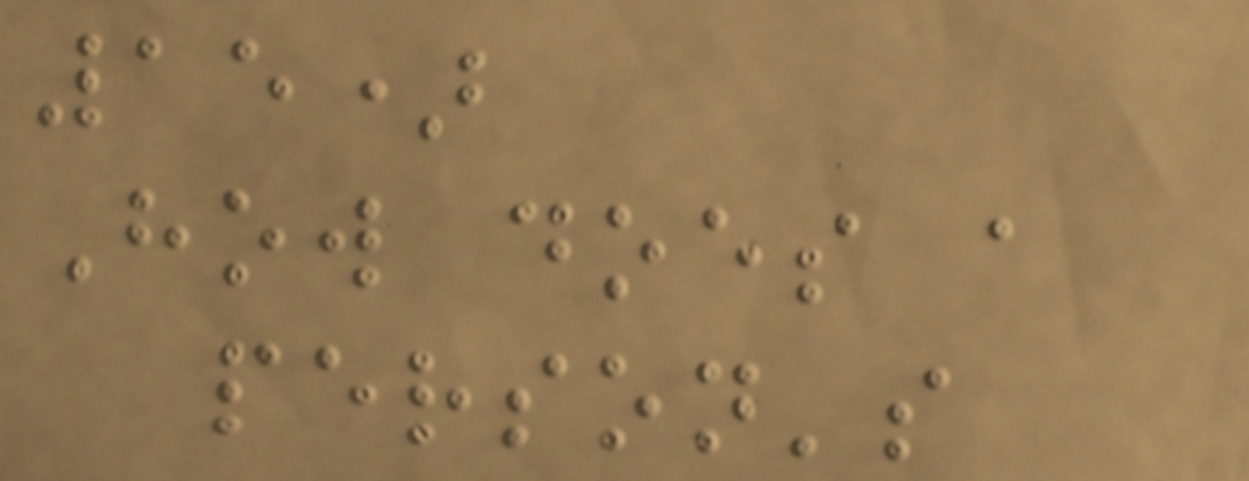15)
How does a
person's
